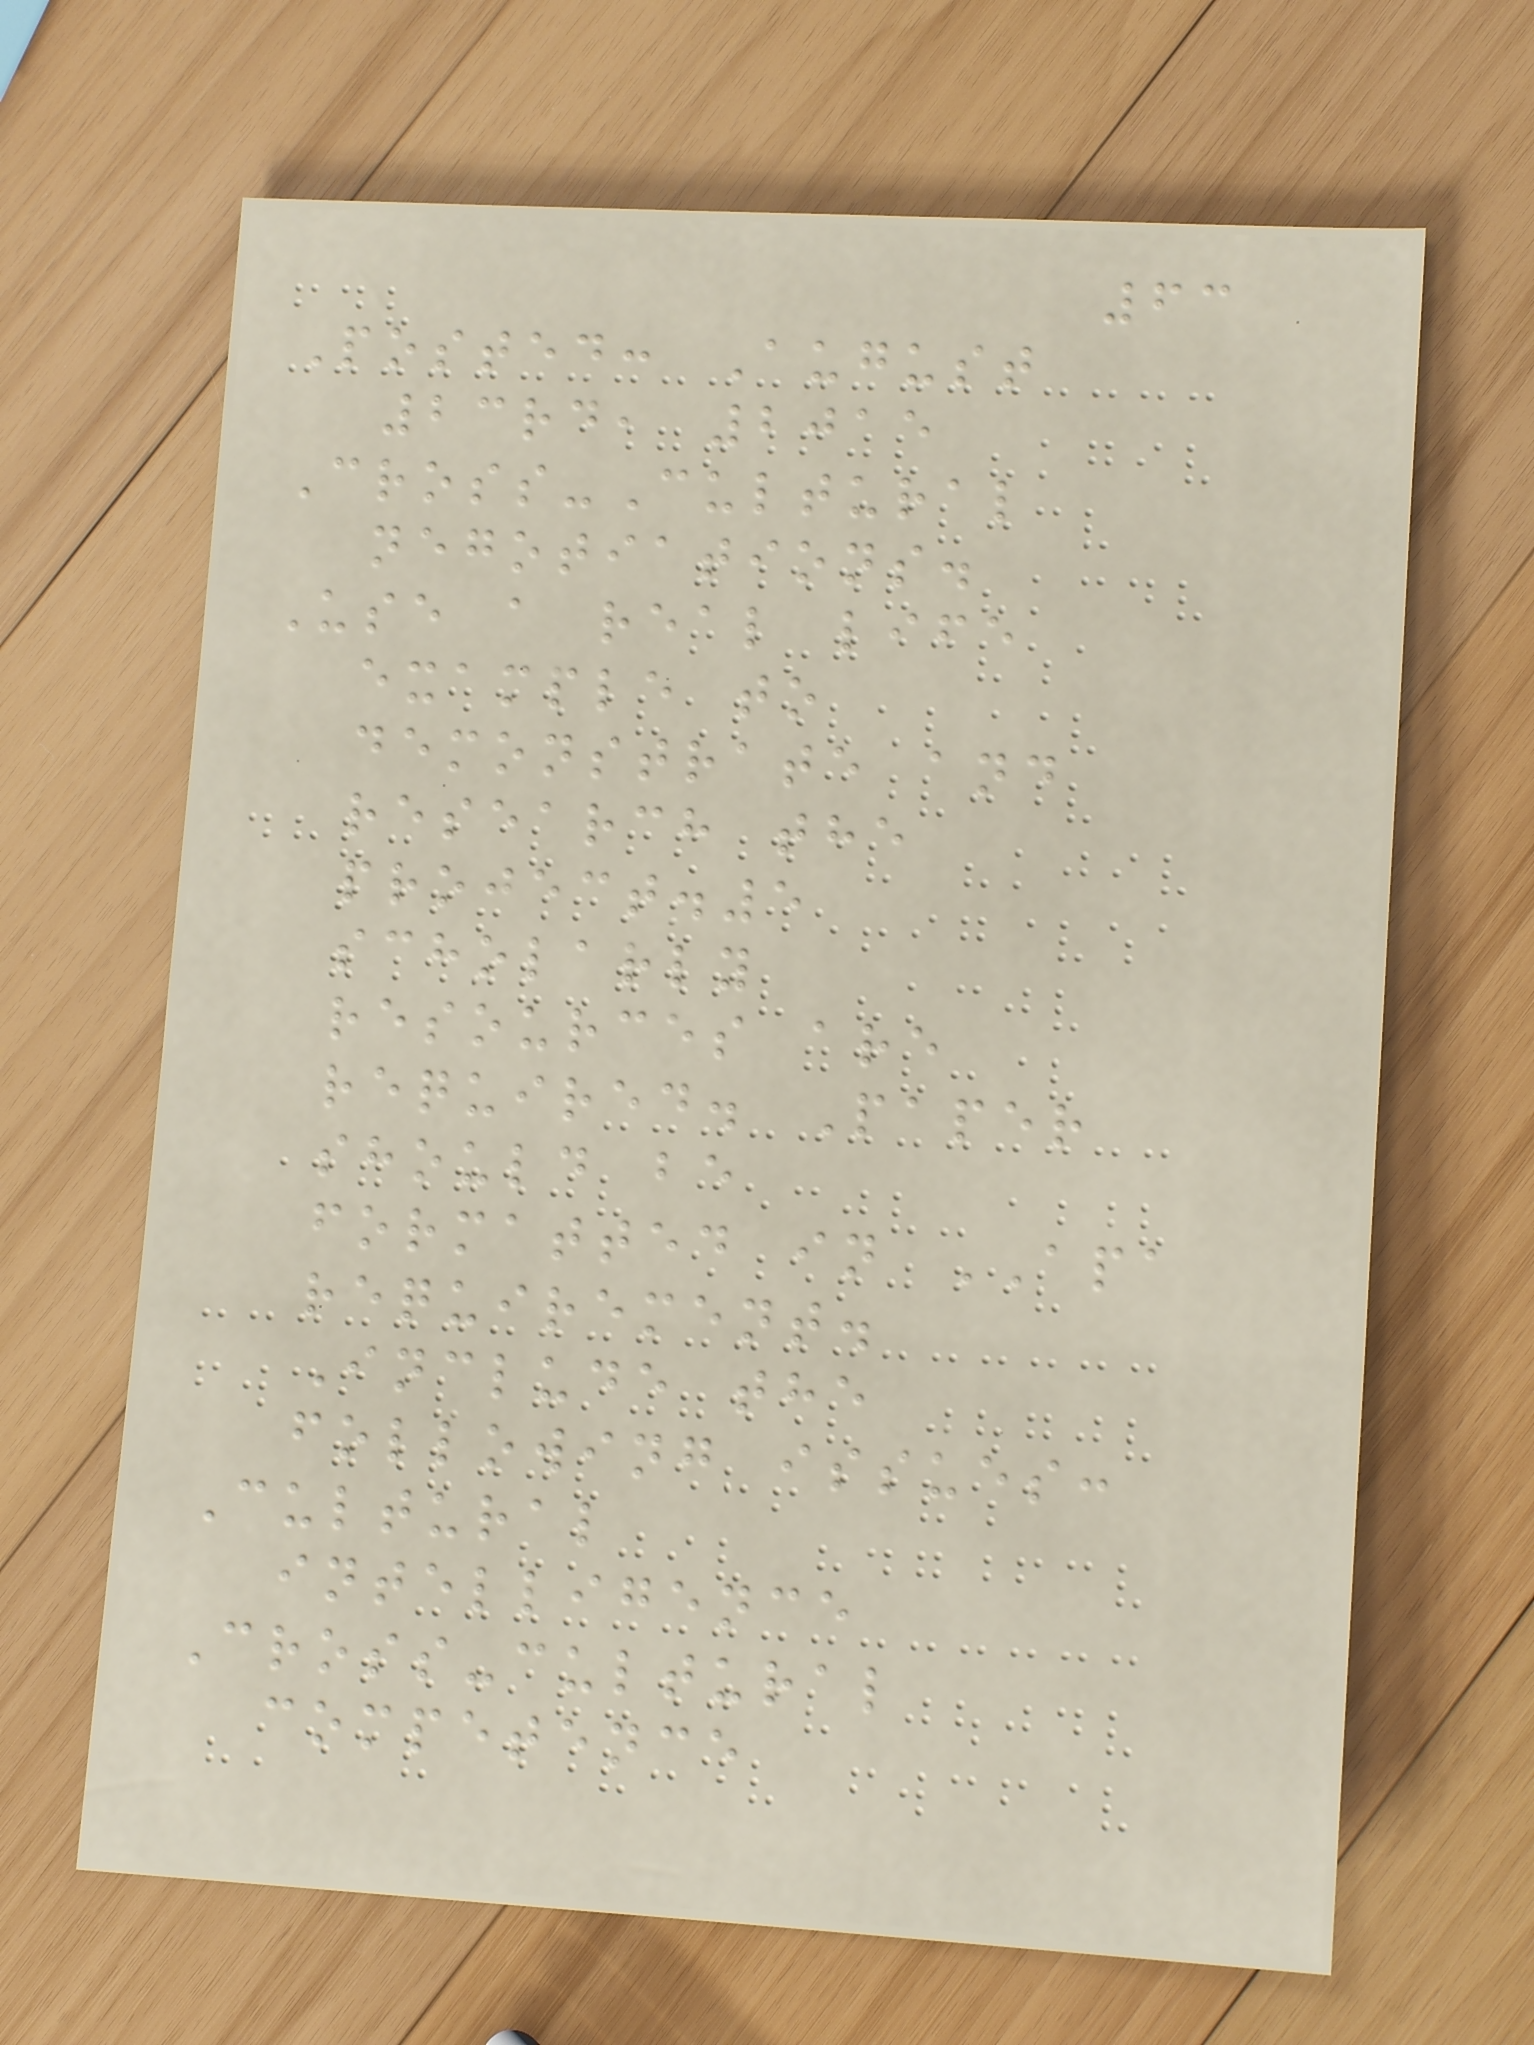63
Posted: August
23rd, 2015
Cross-Cultural
negotiations.
Use a real life
example to
demonstrate and
research the
project.5
scholarly
resources are
required. Paper
should be
formatted in APA
requirement.
Include the
following issues:
Cultural
intelligence
Cross-cultural
competence
